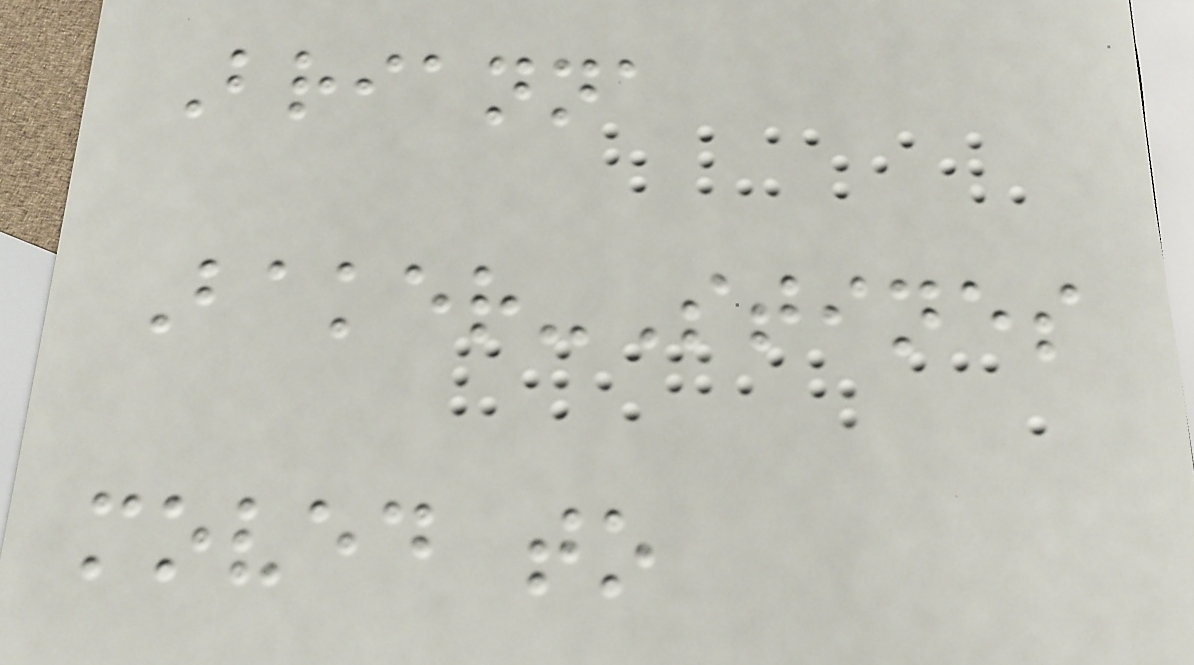Brianna
Baker-Stines
moved to
